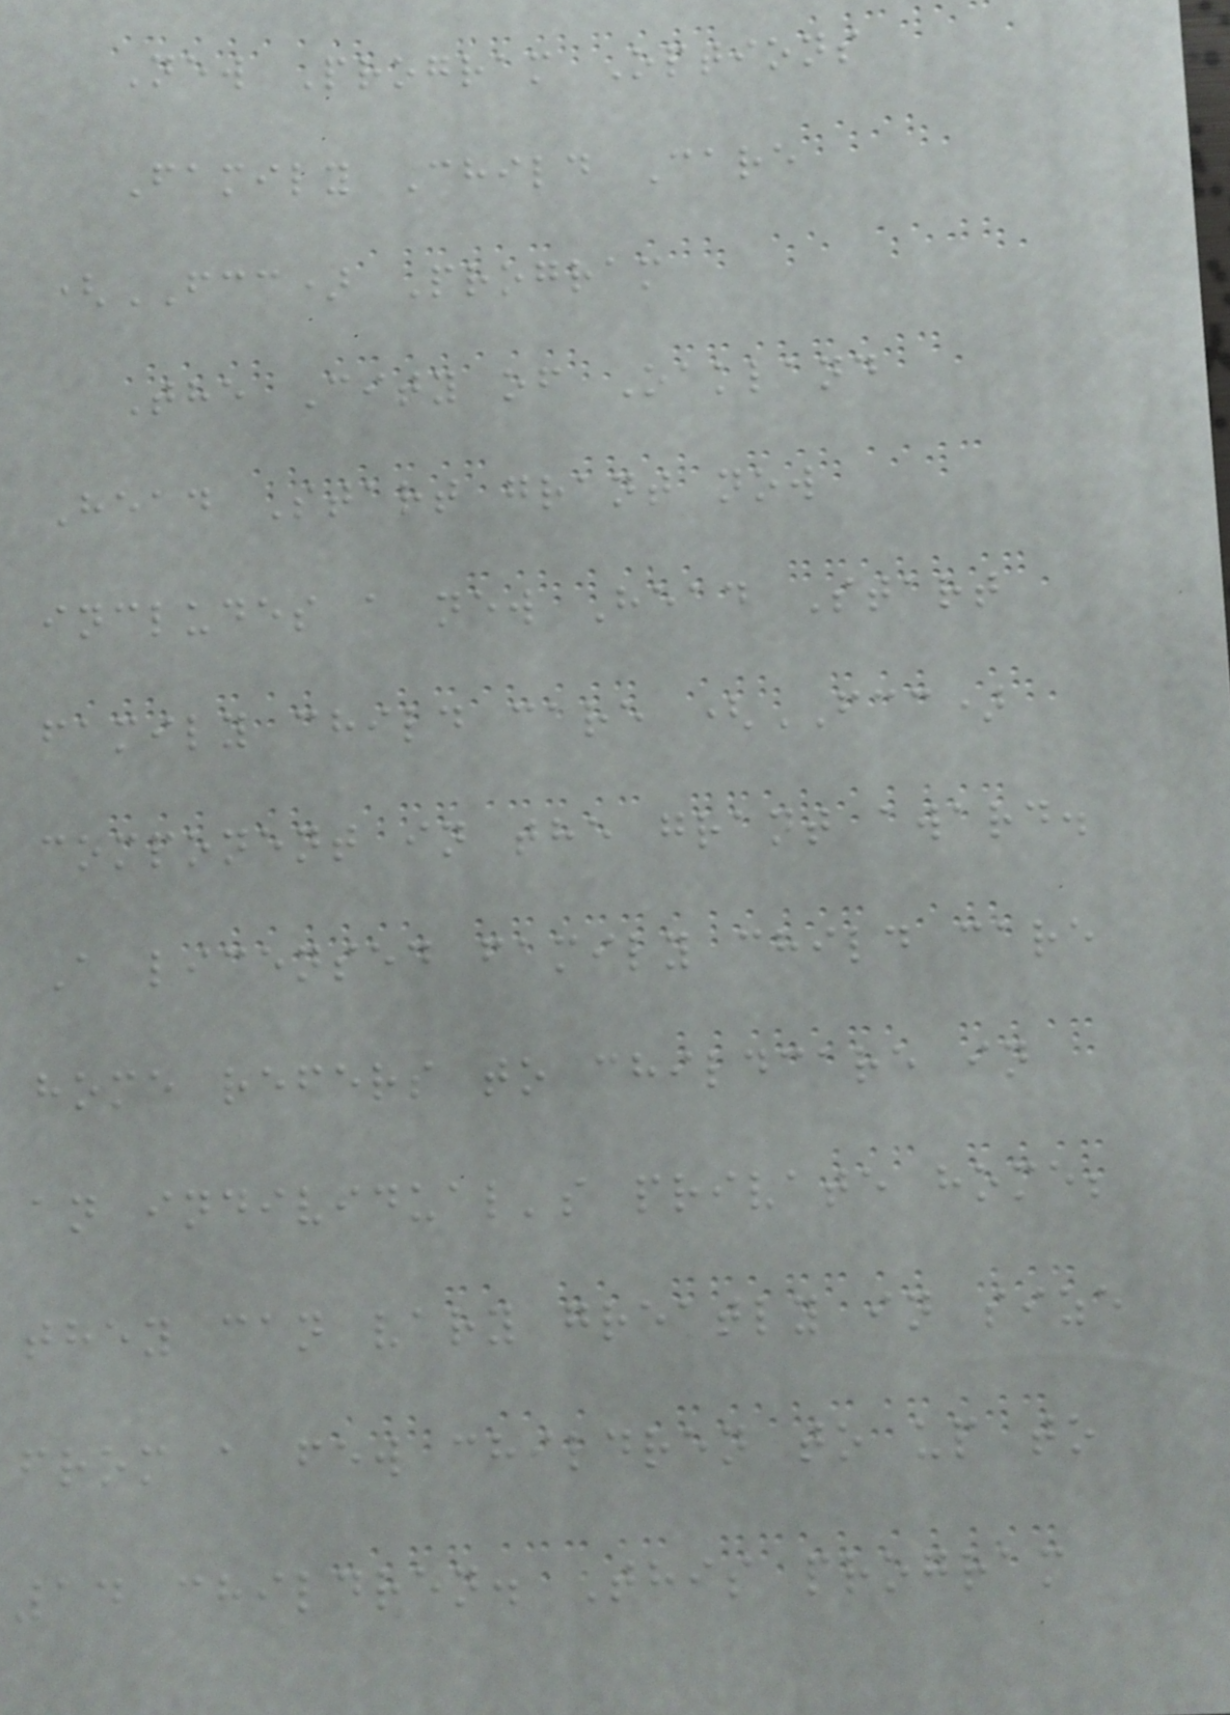New Program Options
Family Child Care
(FCC) Program
The City of Oakland
Head Start grant now
includes a new Head Start
family child care (FCC)
component in the grant award.
A licensed family child care
home refers to childcare in
an individual's private home;
they can vary greatly in size
from a few children to up to
14 children. This program
